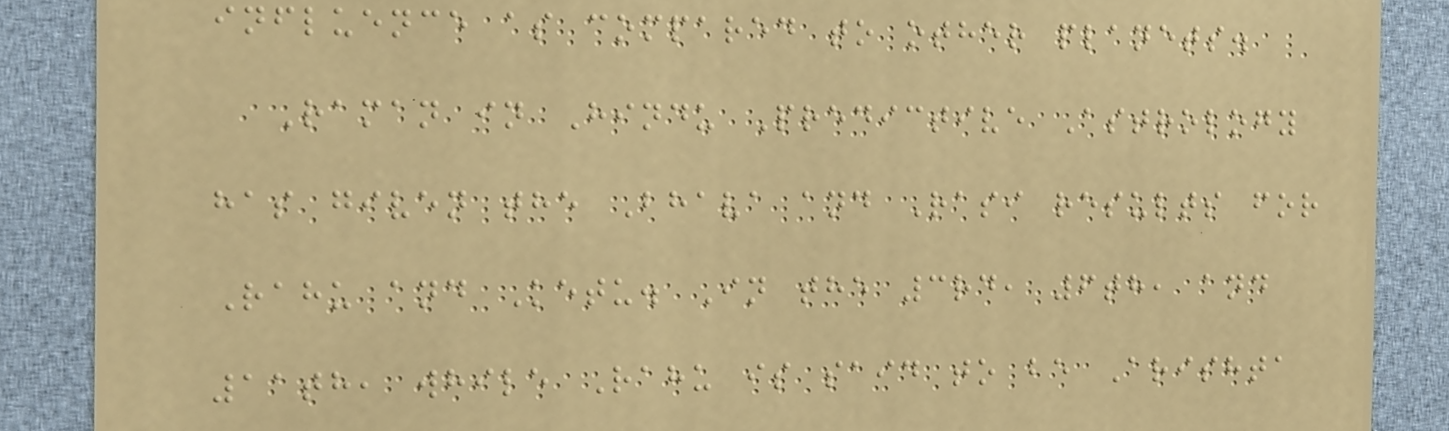influence as compared to other planets.
Raman in Hindu Predictive Astrology
has given the Bhava and Rasi results for
Rahu and Ketu. In the 3rd, 6th, and
11th, while Rahu is said to be Arishta
